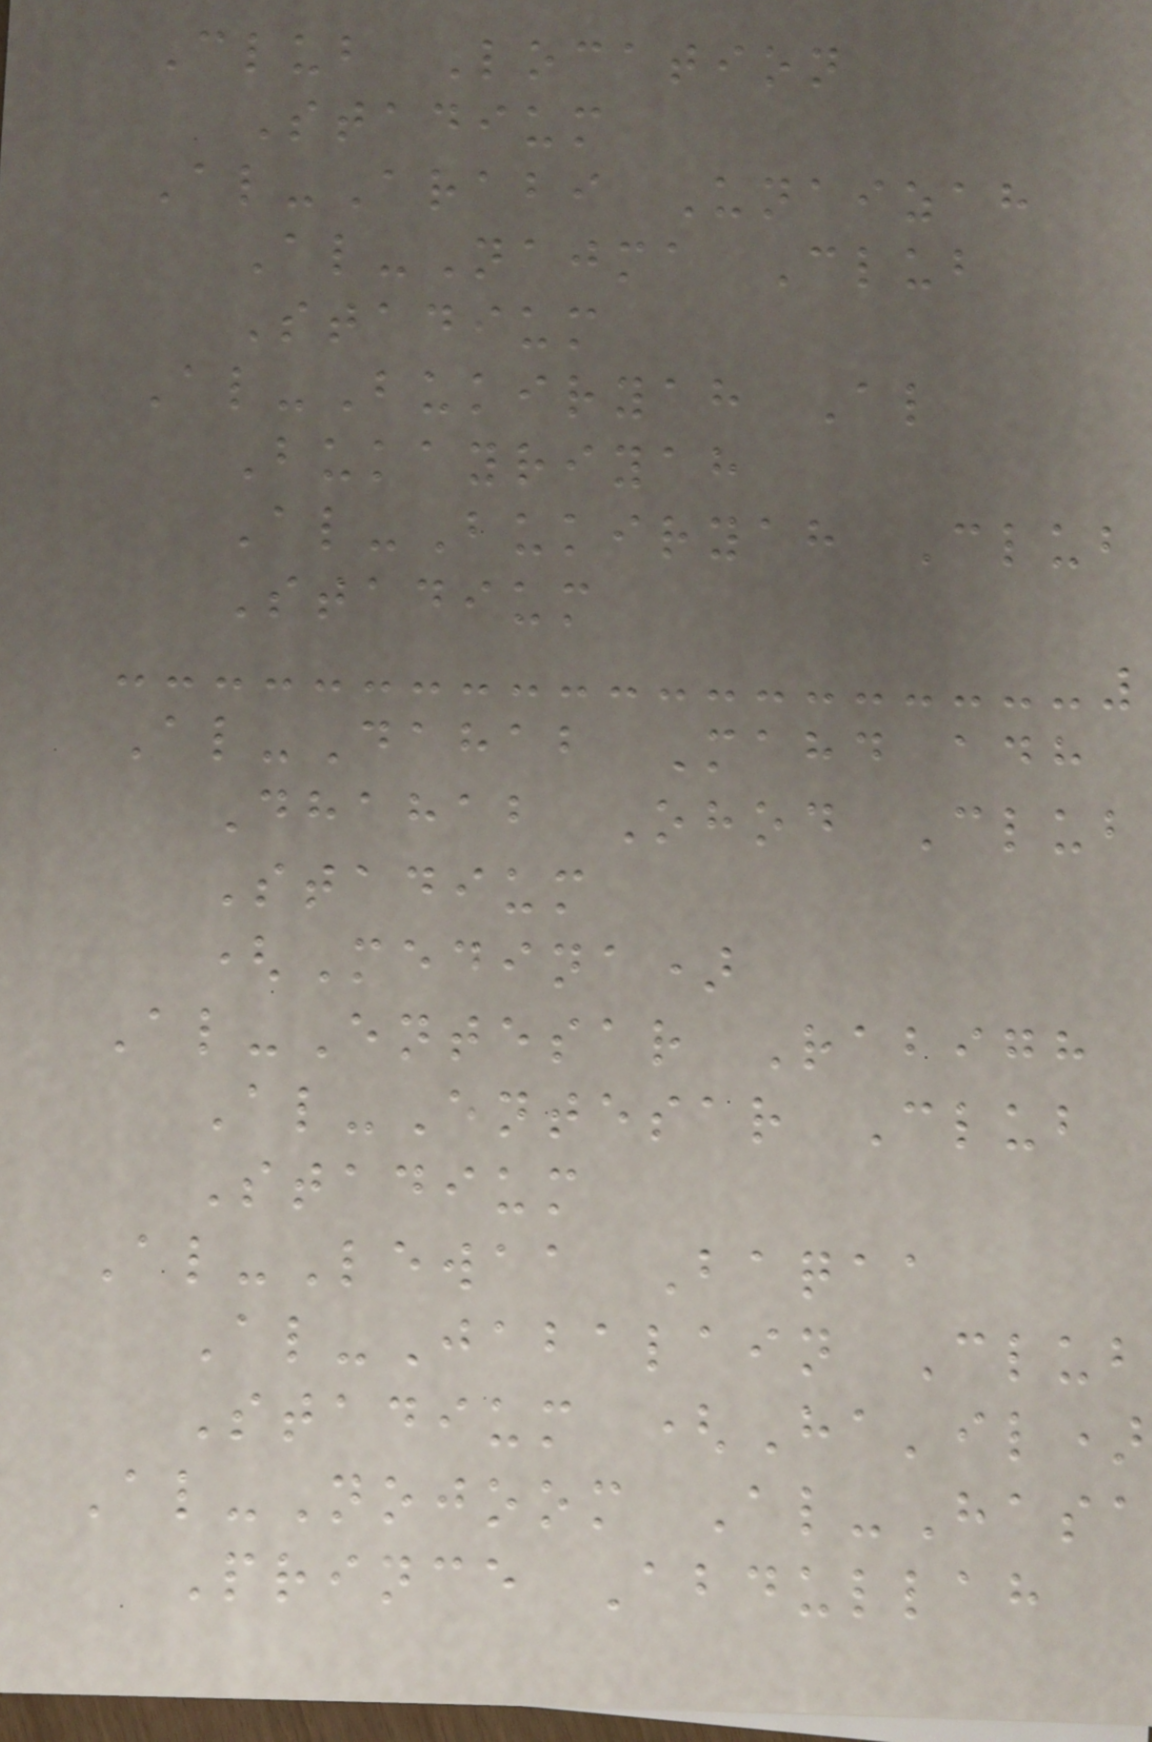Club Location
Stadium
Al-Arabi Unaizah
Al-Najma Club
Stadium
Al-Bukiryah Al
Bukayriyah
Al-Bukiryah Club
Stadium
Al-Dahab Mahd adh
Dhahab Ohod Club
Stadium
(Medina)
Al-Entesar Rabigh
Al-Entesar Club
Stadium
Al-Lewaa Baqaa
Al-Jabalain Club
Stadium (Ha'il)
Al-Nojoom Al-Hasa
Prince Abdullah
